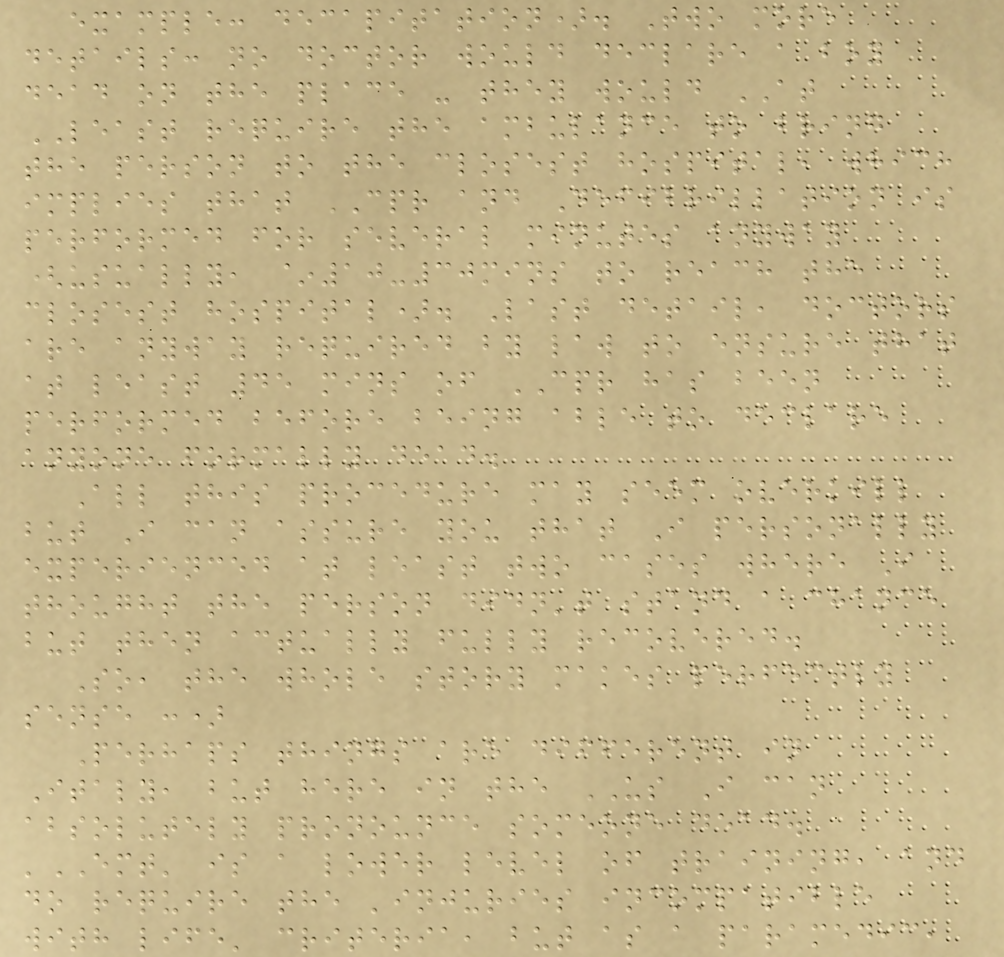example: decapitation). Two more
details: no doctor would declare a boy
dead on the place - they would AT
LEAST require the ambulance to bring
the person to the closest hospital, which
implies that CPR and Defibrillation is
performed for several minutes anyway
(usually, ~10-30mins to reach the
closest hospital). Last detail, doctors
are anyway required by law to ensure that
at least 45 mins of CPR has been
performed before being able to declare
anyone formally dead.
All this procedure may seem overkill
but I can assure you that I personally
experienced at least two cases where I
thought the person didn't stand a chance
but then actually fully recovered.
So, the whole story makes perfectly
sense :)
Perhaps things are different in
Italy, but here in the US I can
absolutely pronounce someone dead.
'EMT' is a lower level of training, and
do require the 'injuries incompatible
with life' criteria, but as a paramedic,
